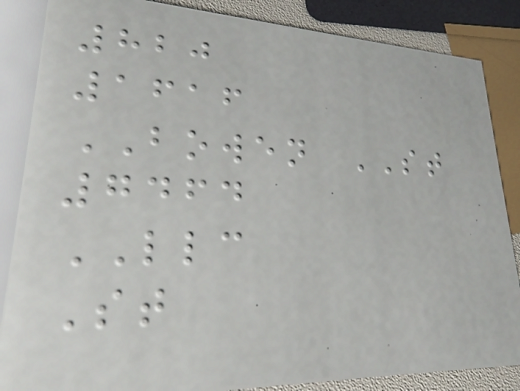820
1616
BOWEN ST
7464
LLC
St
